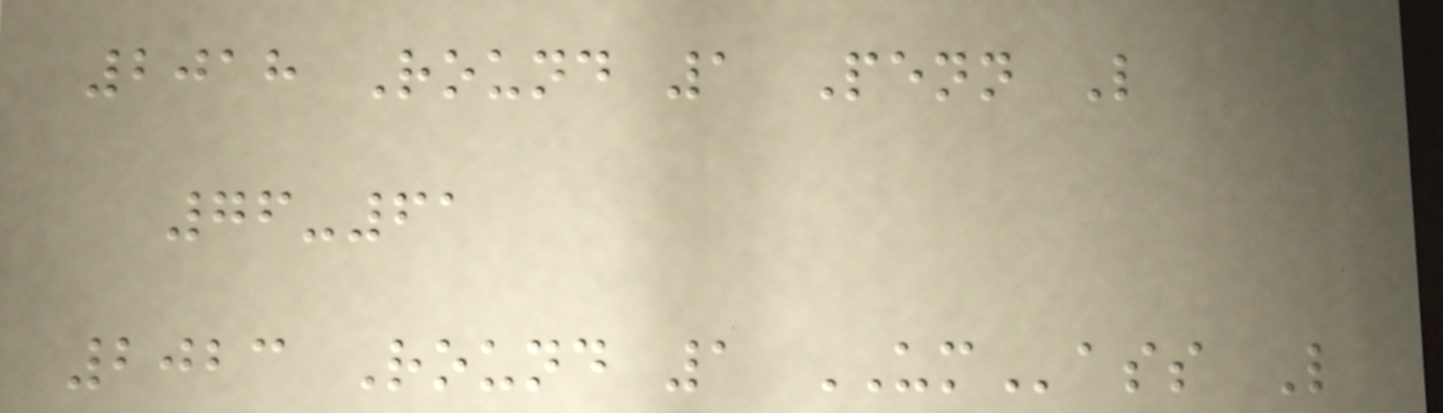2018 Round 1 Penn L
76-61
2023 Round 1 UMass L
